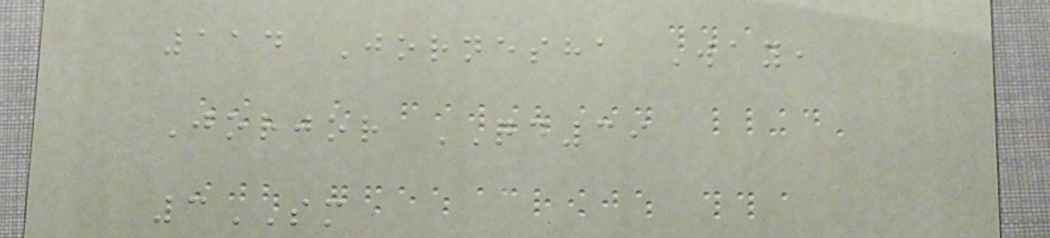114 Jornesha Way,
Jorjor QD39
3SM
